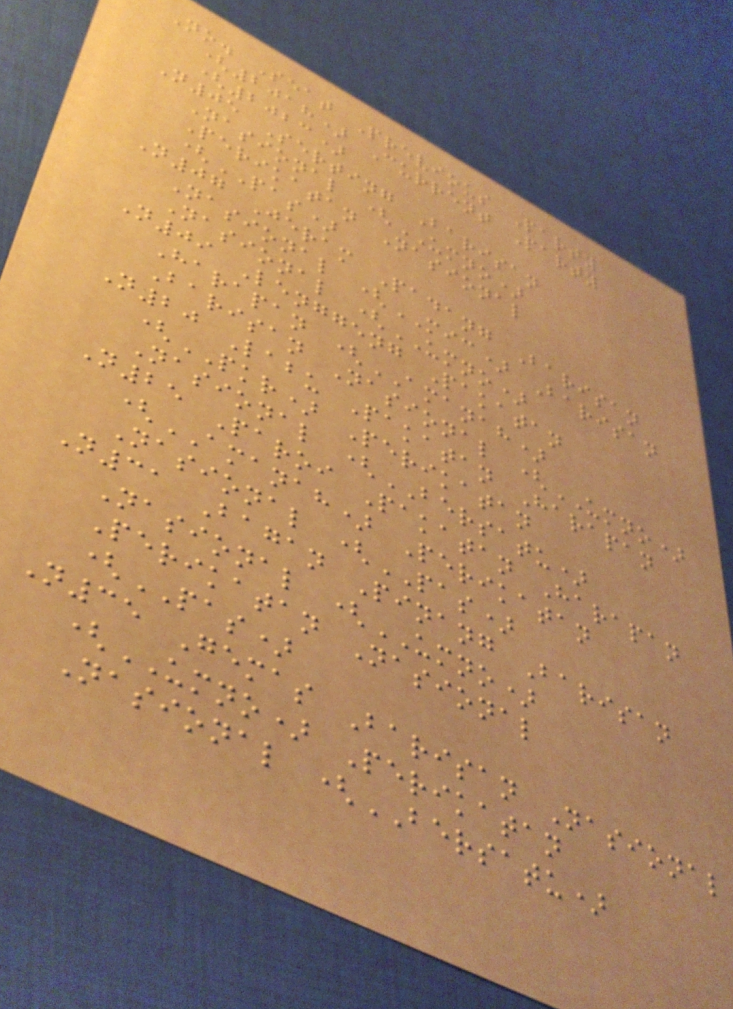No. Seat Previous Party
(2018) Current Party
(2023)
N05 Serting Barisan
Nasional (UMNO)
Perikatan Nasional
(PAS)
N07 Jeram Padang Barisan
Nasional (MIC) Barisan
Nasional (UMNO)
N09 Lenggeng Pakatan
Harapan (AMANAH)
Barisan Nasional (UMNO)
N20 Labu Pakatan Harapan
(PKR) Perikatan
Nasional (BERSATU)
N25 Paroi Pakatan Harapan
(AMANAH) Perikatan
Nasional (PAS)
N31 Bagan Pinang Barisan
Nasional (UMNO)
Perikatan Nasional
(PAS)
N35 Gemas Barisan Nasional
(UMNO) Perikatan
Nasional (BERSATU)
